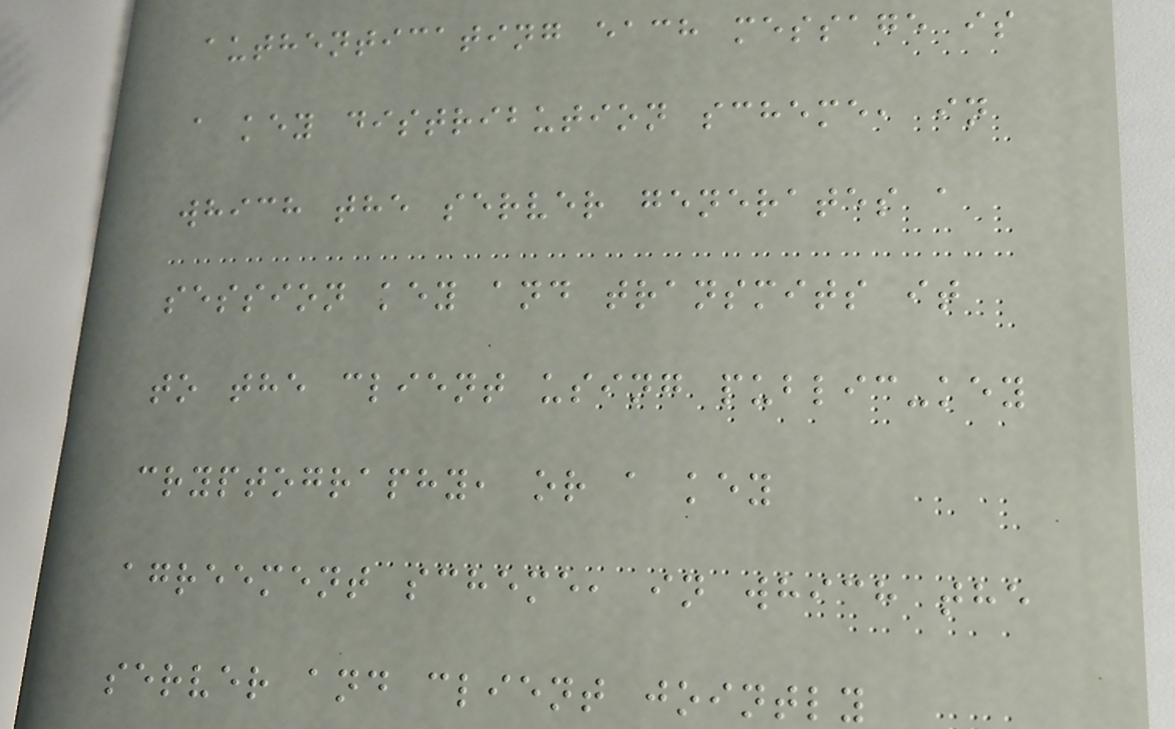authenticating each message is
a key distribution scheme, in
which the server generates a
session key and transmits it
to the client using public-key
cryptography, or a key
agreement scheme, in which the
server and client jointly
